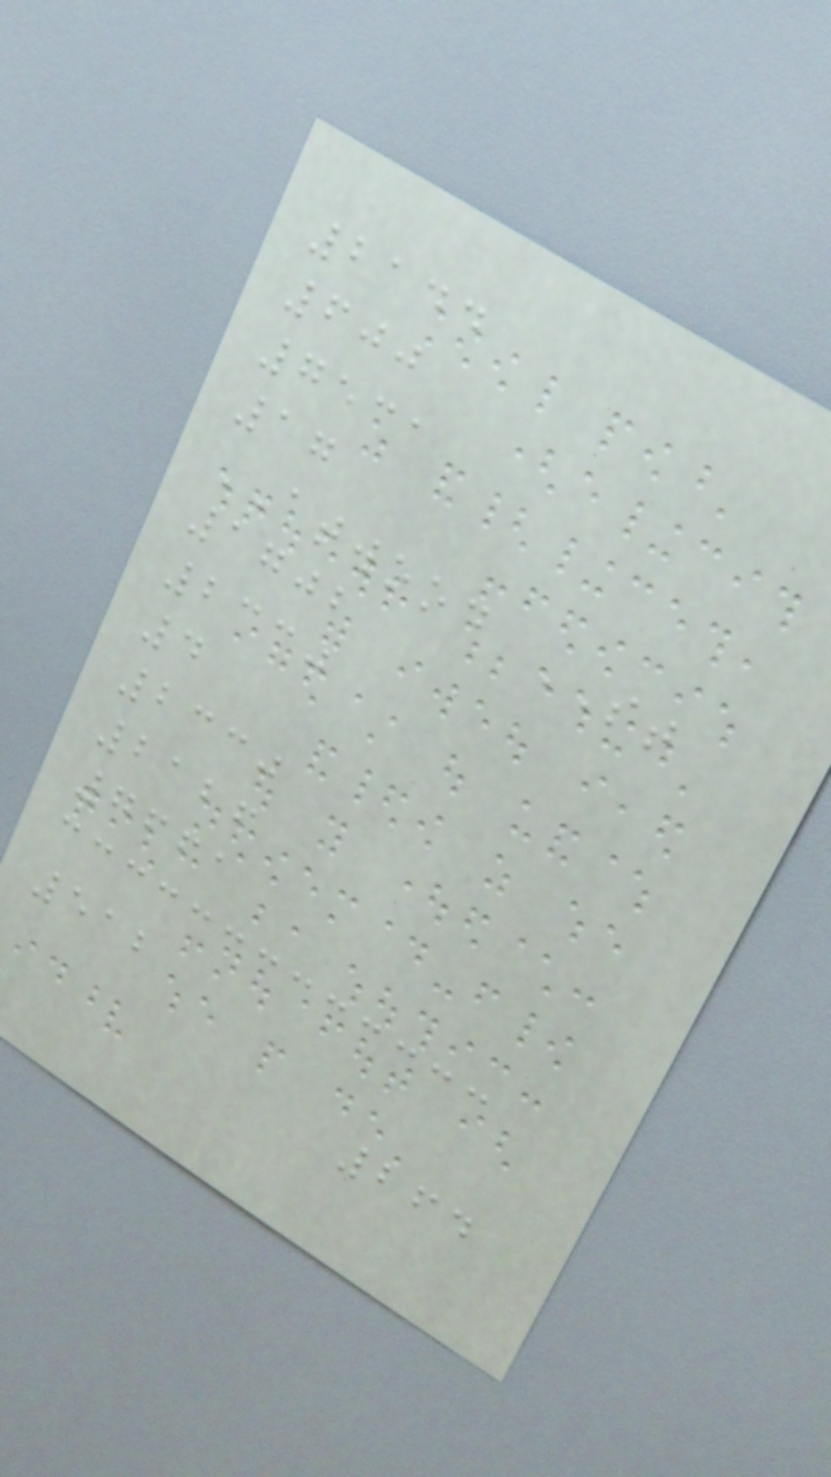2144
600
7531
17
ATWOOD ST
1702
2330
4
2330
2126
7661
512
264
